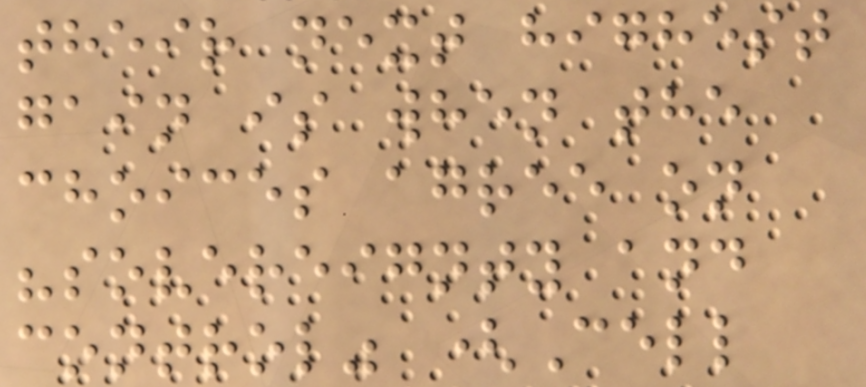their next highest
gain is when the
choices agree on
"sovereignty and
control" (Cell
